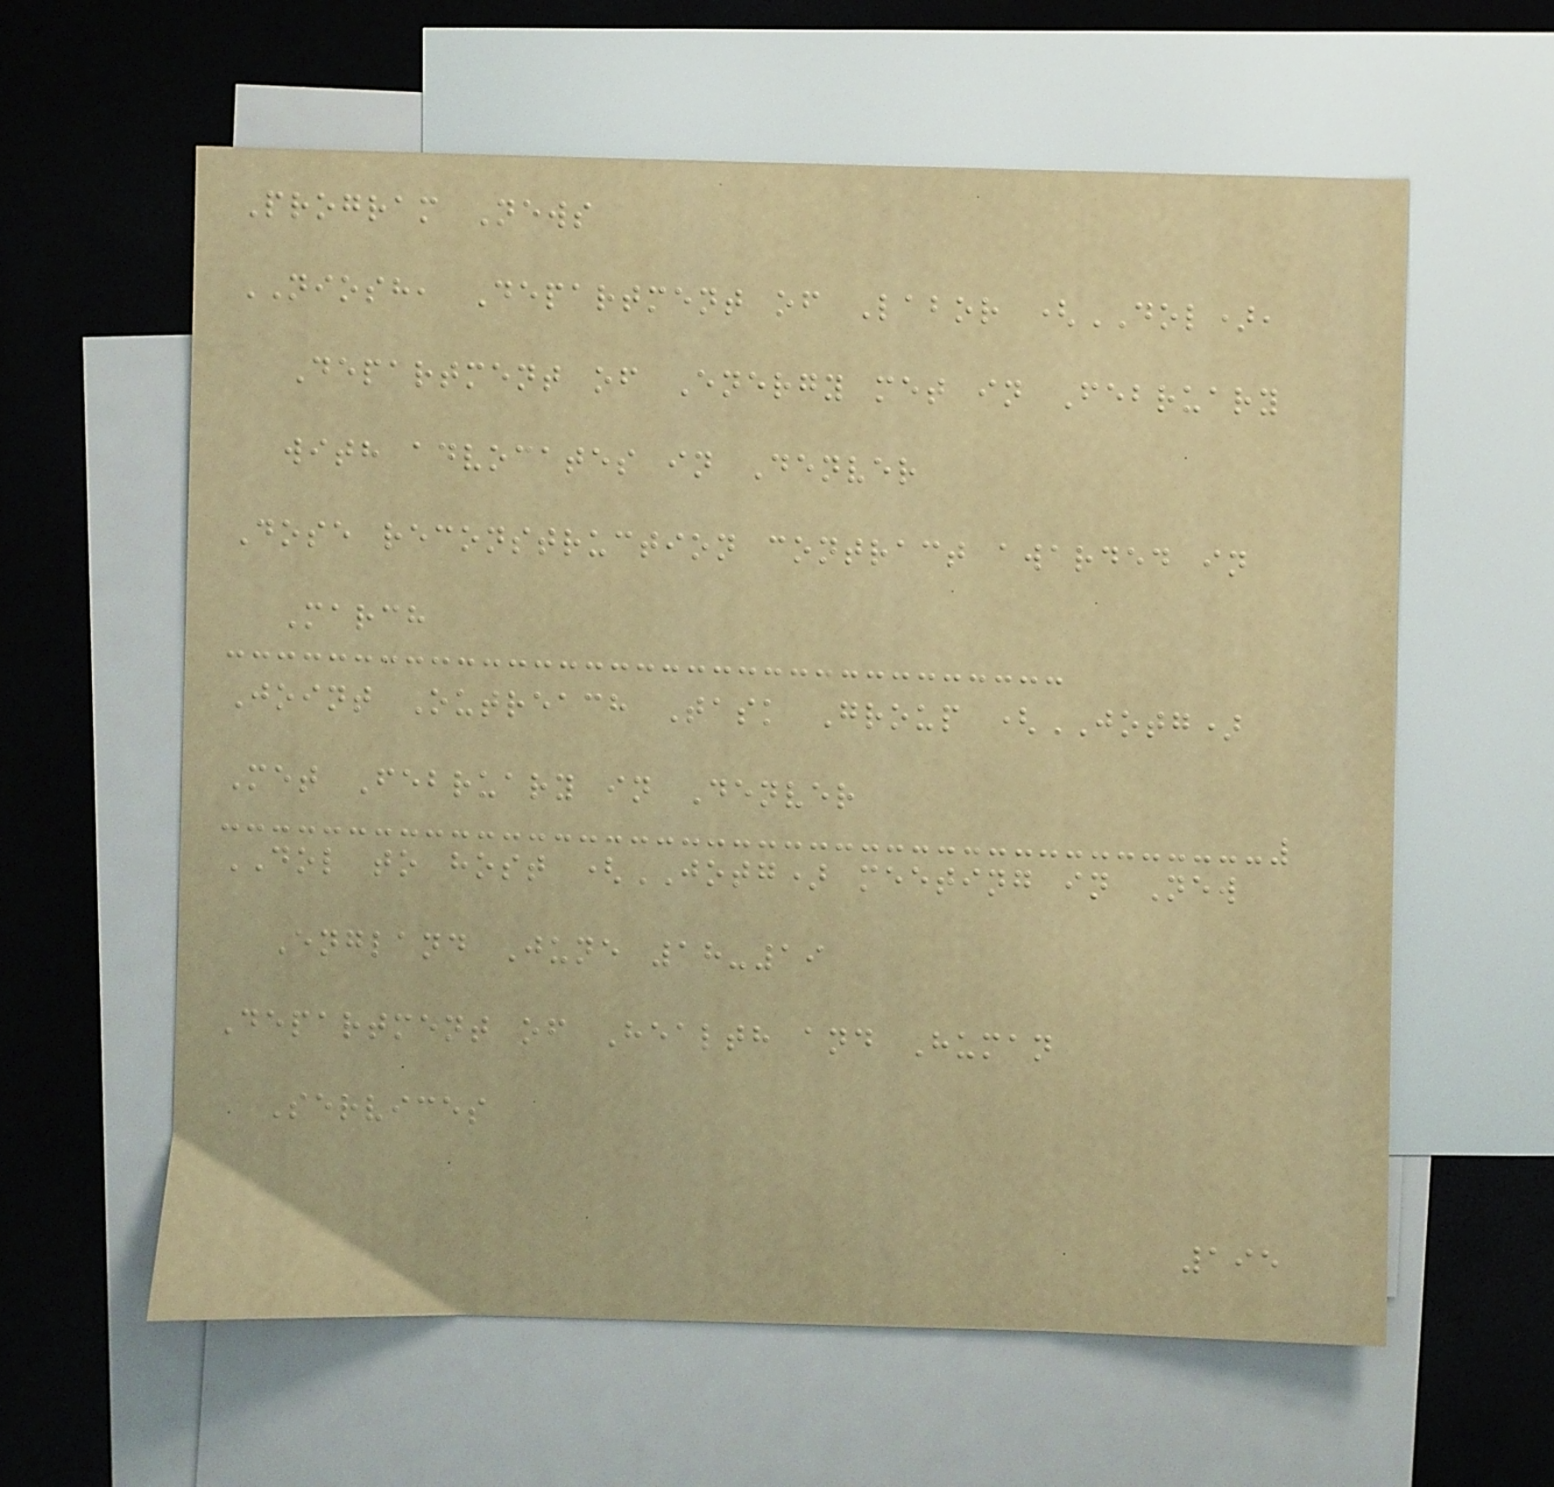Program News
NIOSH, Department of Labor (DOL),
Department of Energy met in February
with advocates in Denver
Dose reconstruction contract awarded in
March
Joint Outreach Task Group (JOTG)
Met February in Denver
DOL to host (JOTG) meeting in New
England June 18-19
Department of Health and Human
Services
195
